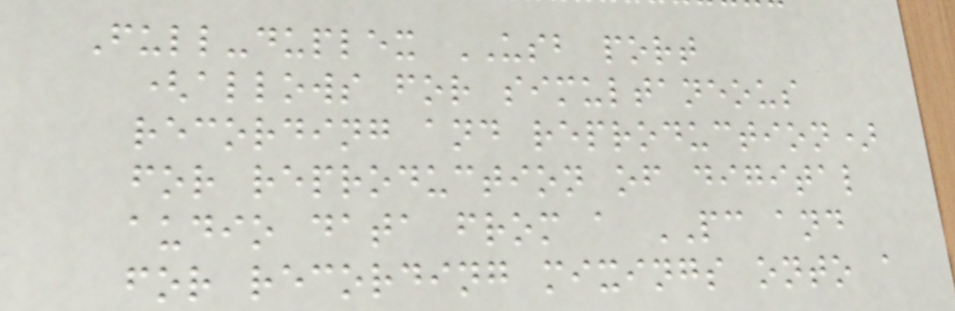Full-duplex USB port
(allows for simultaneous
recording and reproduction)
for reproduction of digital
audio data from a PC and
for recording mixings onto a
